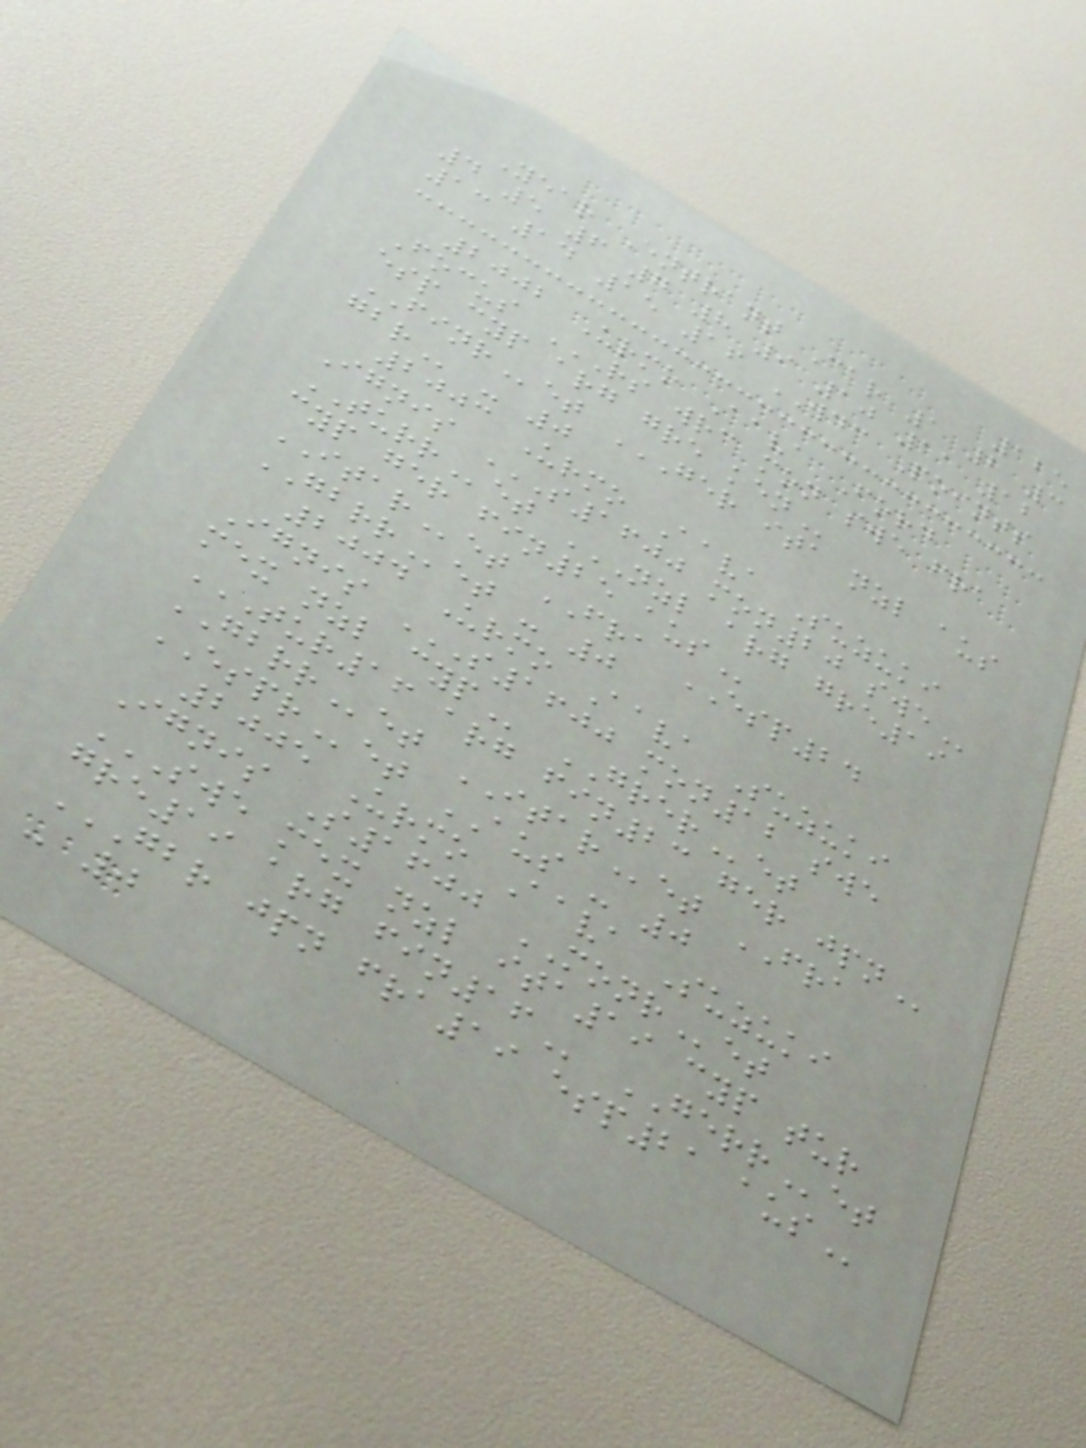125
Year Entrant Car 1 2 3
4 5 6 7 8 9 10 11 12
13 14 15 16 WDC Points
2002 Urmo Aava Ford
Focus RS WRC MON SWE FRA
ESP CYP ARG GRE KEN
FINRet GER ITA NZL AUS
GBR - 0
2003 Urmo Aava Suzuki
Ignis S1600 MON20 SWE
TURRet NZL ARG GRE19
CYP GER FIN25 AUS
ITARet FRA ESP24
GBRRet - 0
2004 Urmo Aava Suzuki
Ignis S1600 MON12 SWE
MEX NZL CYP GRERet
TUR16 ARG FIN23 GER JPN
GBRRet ITARet FRA
ESPRet AUS - 0
2005 Urmo Aava Suzuki
Ignis S1600 MONRet
SWE MEX NZL ITA19 CYP TUR
GRE19 ARG FIN16 GERRet
GBR JPN FRA19 ESP21 AUS
- 0
